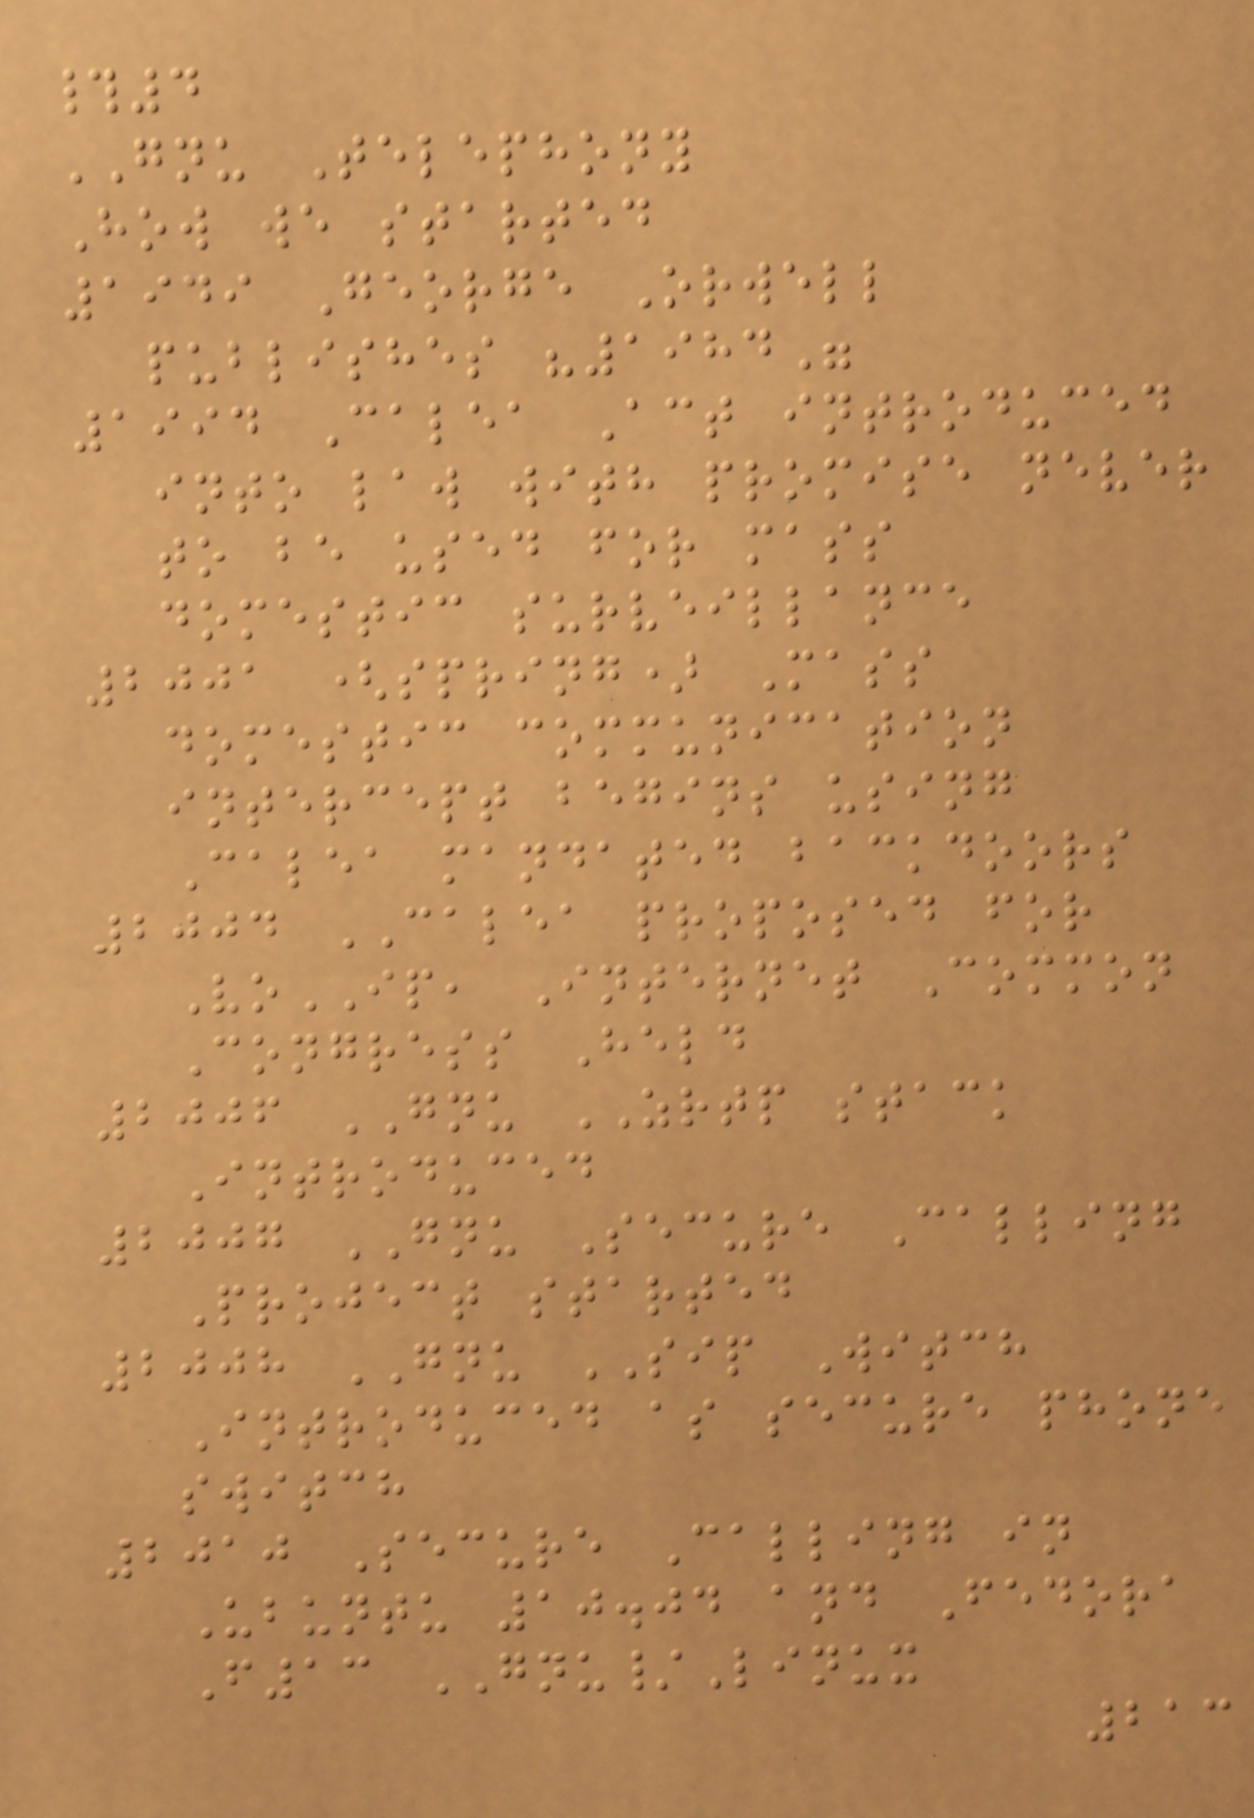#4
GNU Telephony
How we started
1949 George Orwell
publishes "1984"
1994 Calea Act introduced
into law with promise never
to be used for mass
domestic surveillance
2001 (spring) Mass
domestic communication
intercept begins using
Calea mandated backdoors
2004 CALEA proposed for
VoIP, Internet Common
Congress Held
2006 GNU ZRTP stack
Introduced
2007 GNU Secure Calling
Project started
2008 GNU SIP Witch
Introduced as secure phone
switch
2010 Secure Calling in
Ubuntu 10.04 and Fedora
F13 GNU/Linux
213
